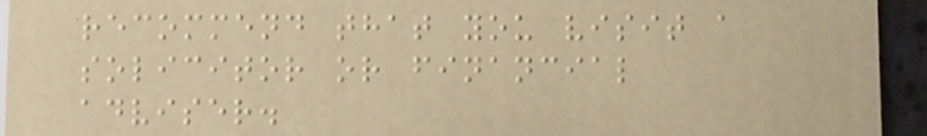recommend that you visit a
solicitor or financial
adviser.
